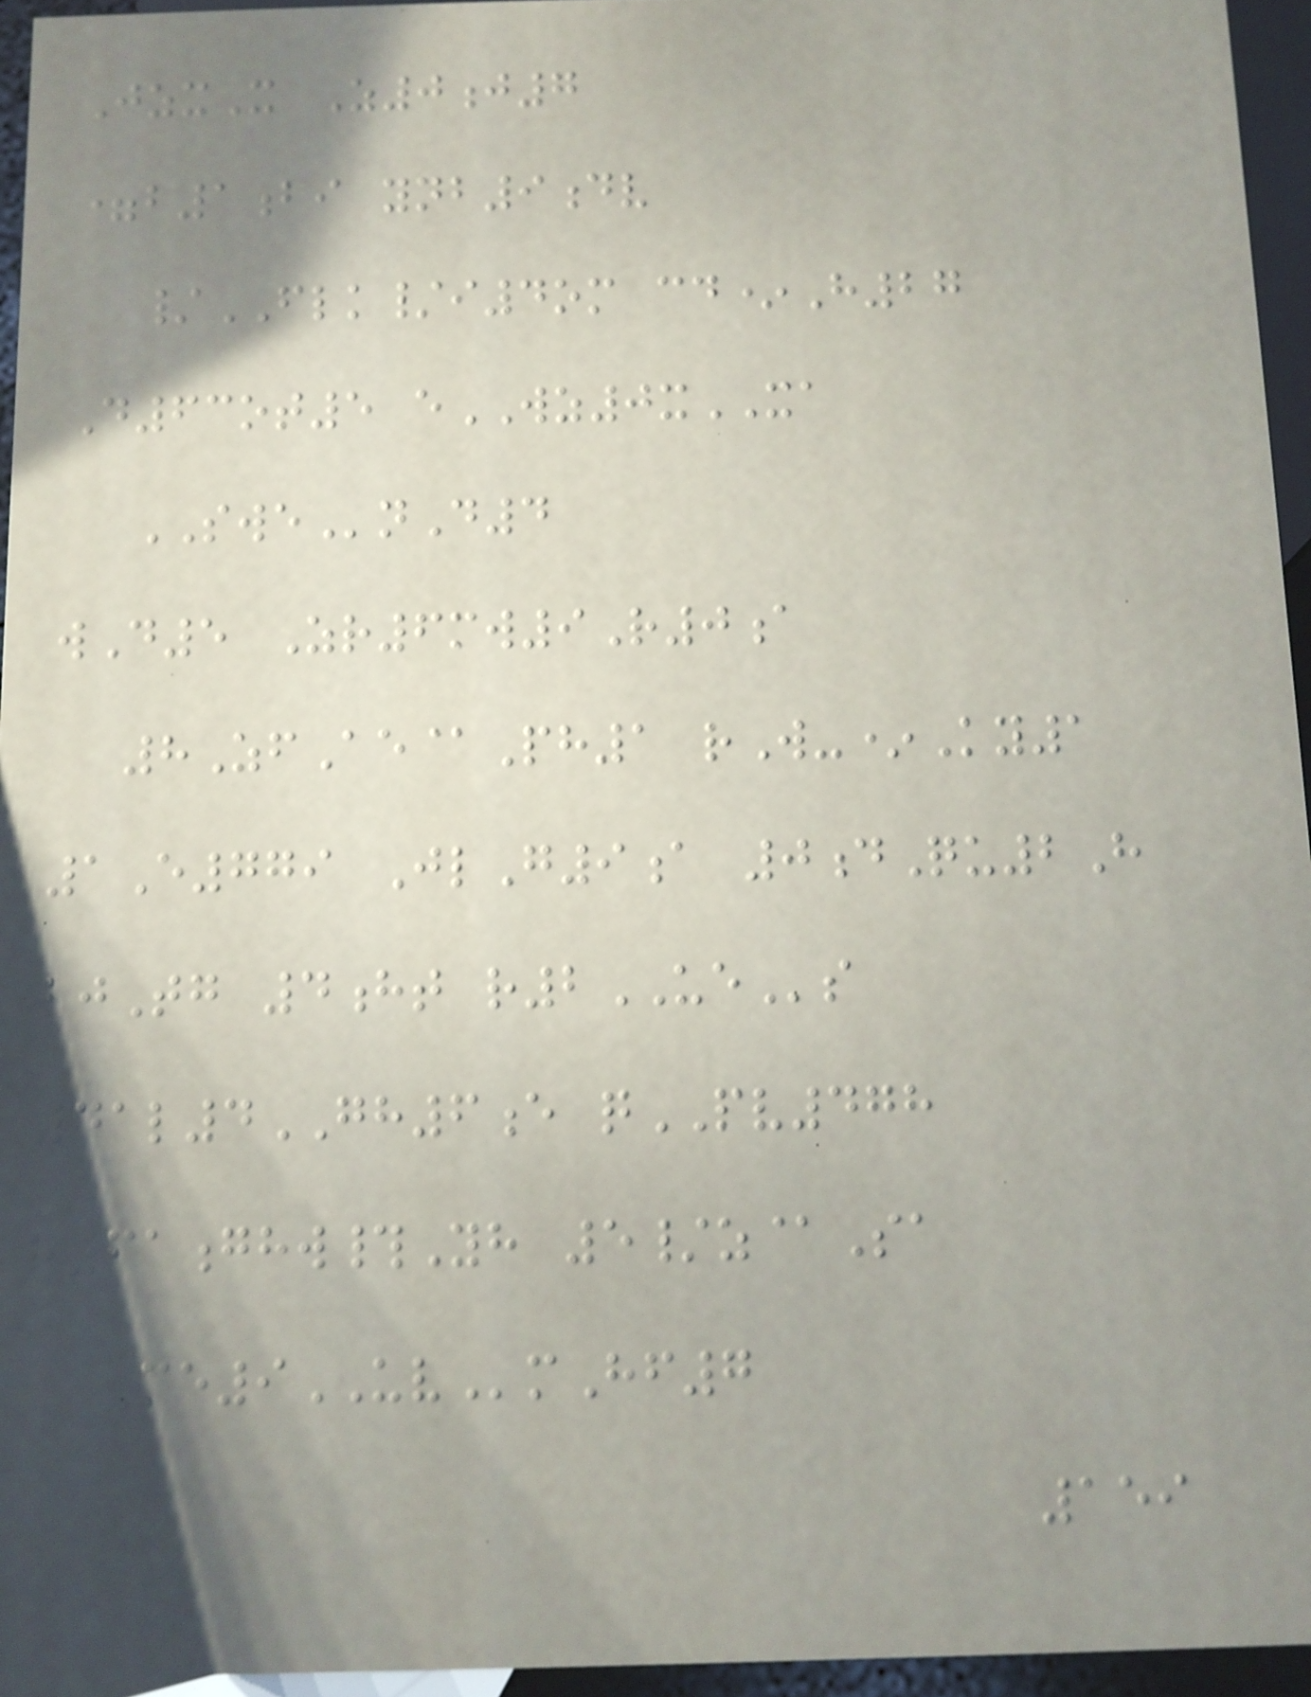JzxX Z0j7
=b1bi ynb9dv
/FLK/i4om cd*H27
D63ot5 eWZ0xXA
SWEnD4
wD5 Zr6mw9R0a
8ZfAe@Ph1 rW-*Ky1
1E779 JlG9a 0dQu2H
ljTg 4ht r2UEs
41l4GH6e qPV478
h61ghw#Yh 5/z@Sa
Me9UVmHf7
159
